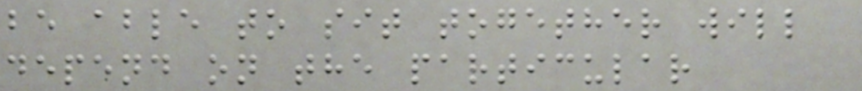be able to sit together will
depend on the particular
